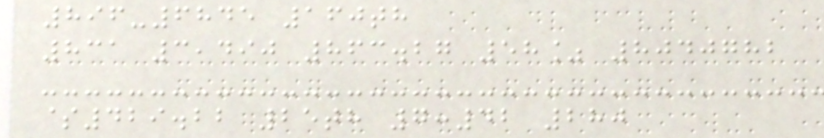896-6845 160th
831 3,490 863.27 58% 8040782
$429.22 25th 7:42 280
